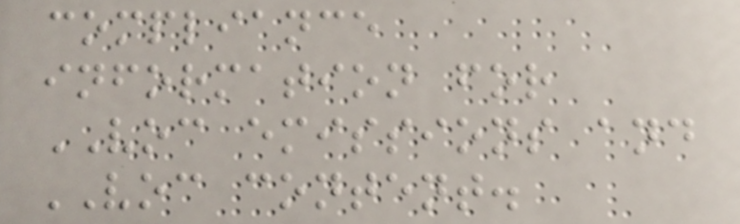compliance
information for
VOC emissions and
VOC content.
